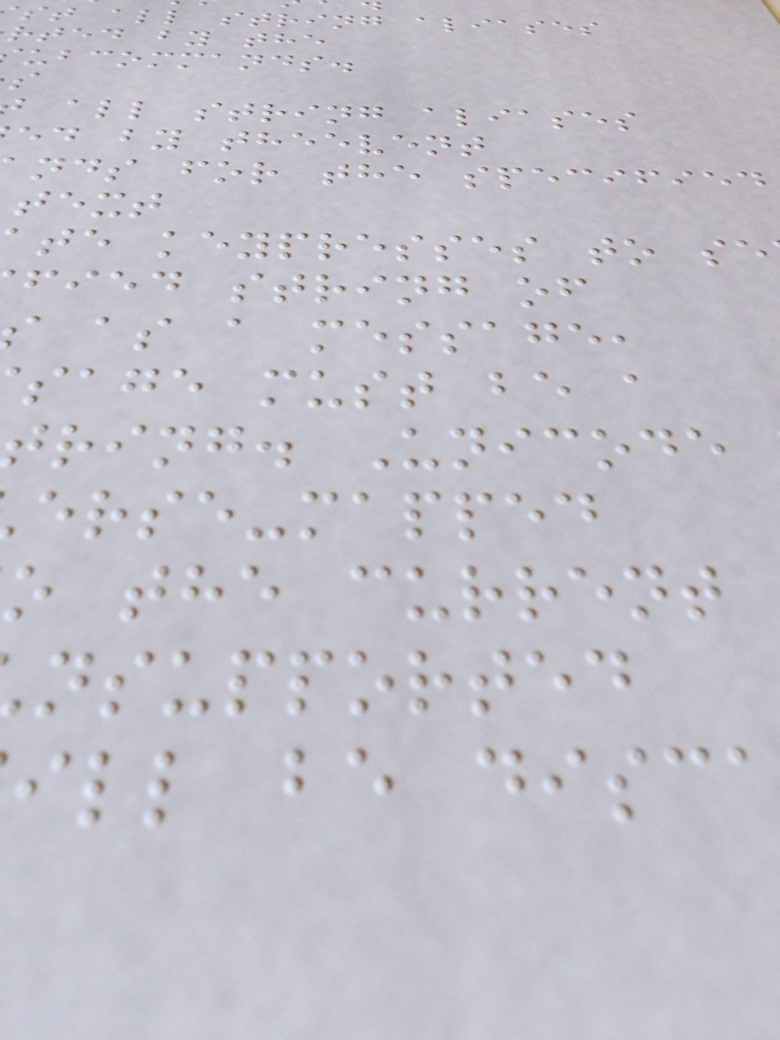st all string aliases
rted by the
ubcommands.
all string aliases
ed by theevent
nds for the specified
text
te keypresses to se
fied string of
as a message,
sage must be a
ring. Unicode
erse-mapped
o the current
nsupported
ill be disc
